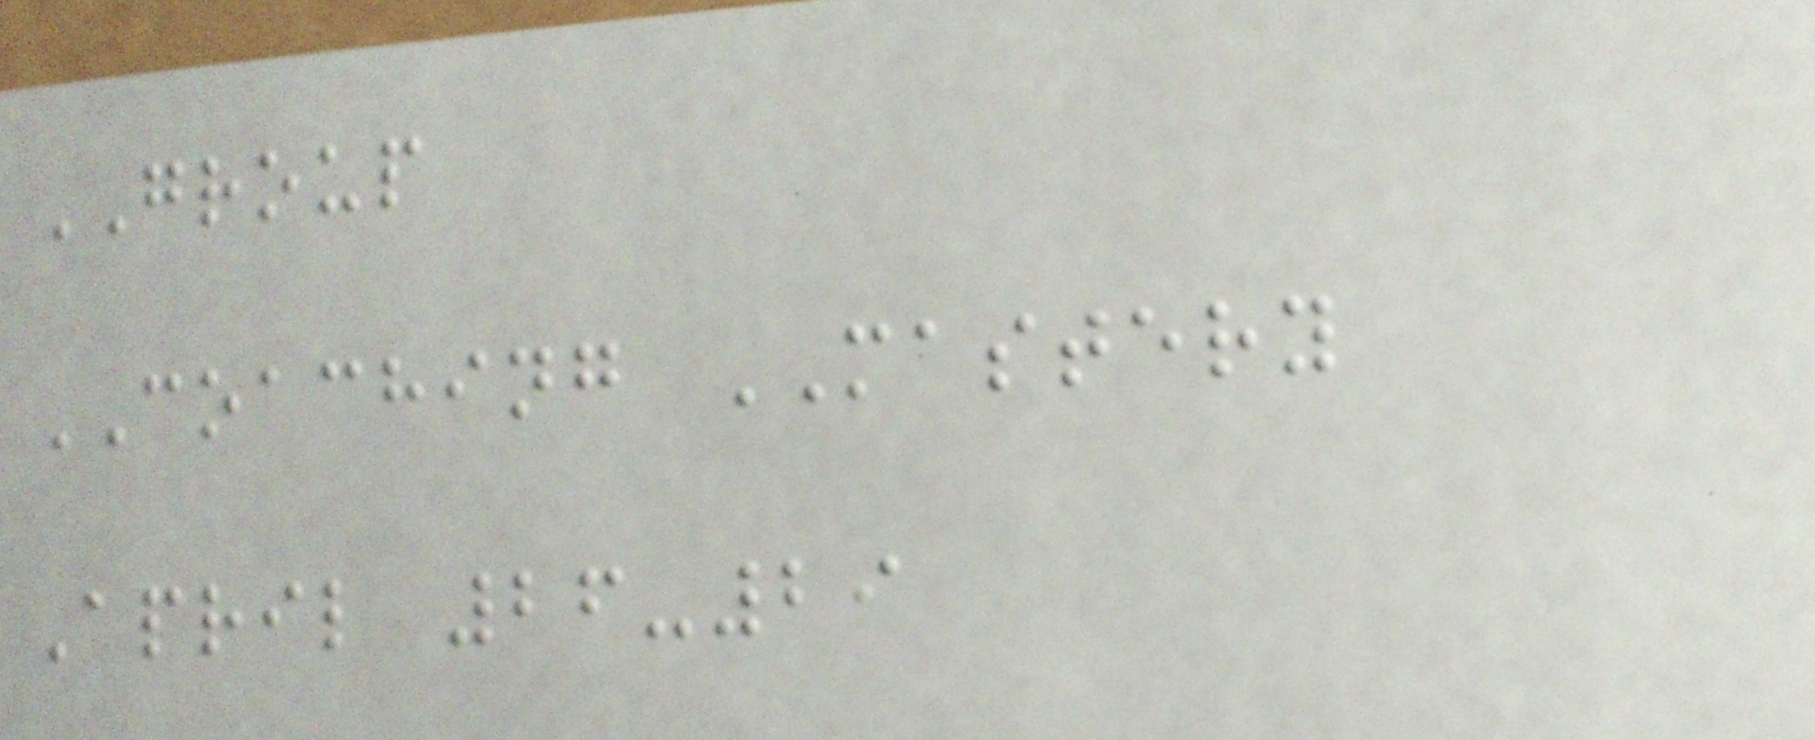GROUP
COACHING MASTERY
April 26-29
